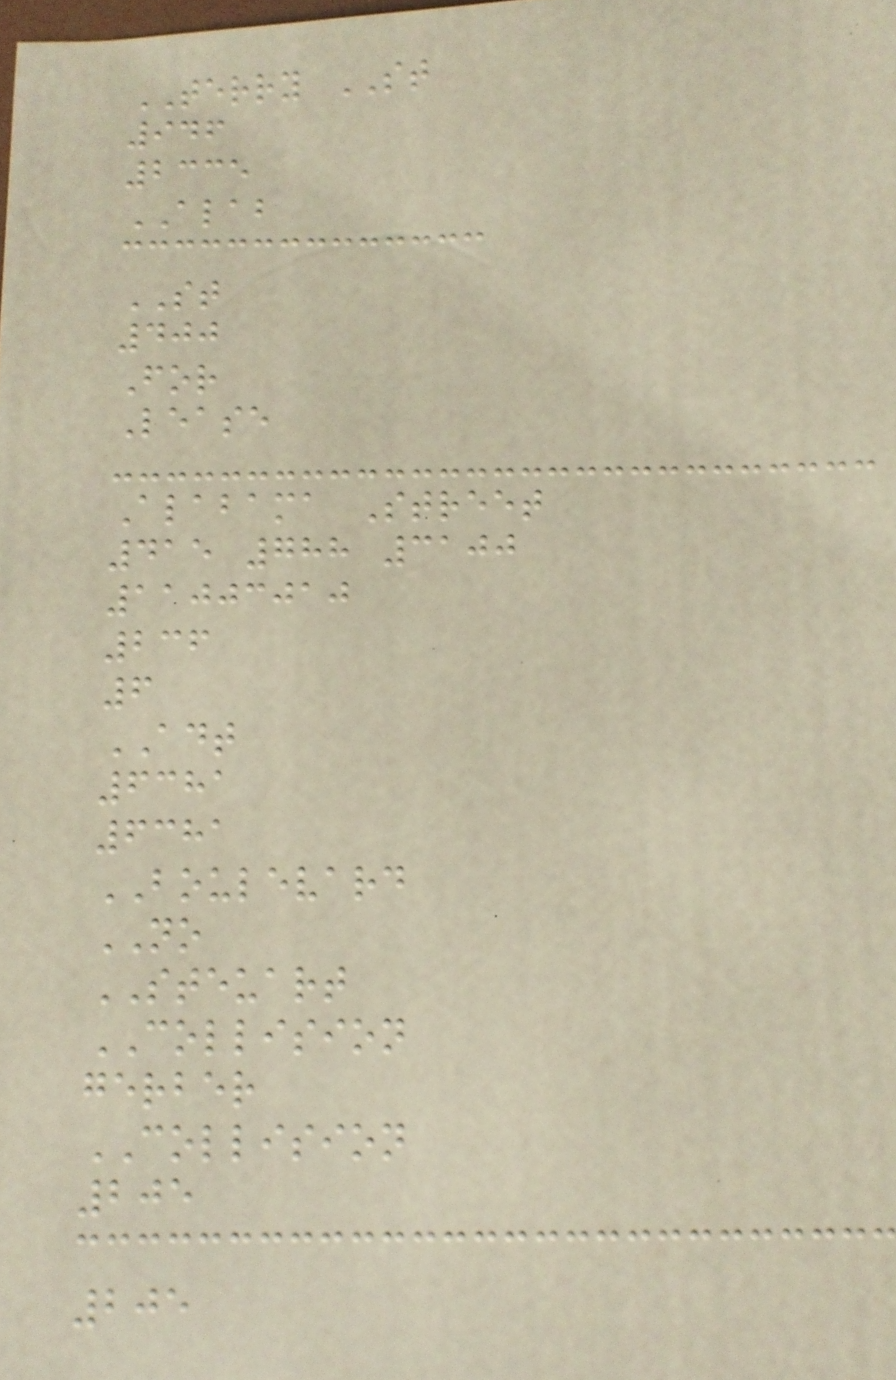TERRY ST
946
2335
ALAB
ST
400
For
Lease
Alabama Street
415 788 3100
11003010
236
6
ADT
6381
6381
BOULEVARD
NO
STEUART
COLLISION
gerber
COLLISION
205
205
